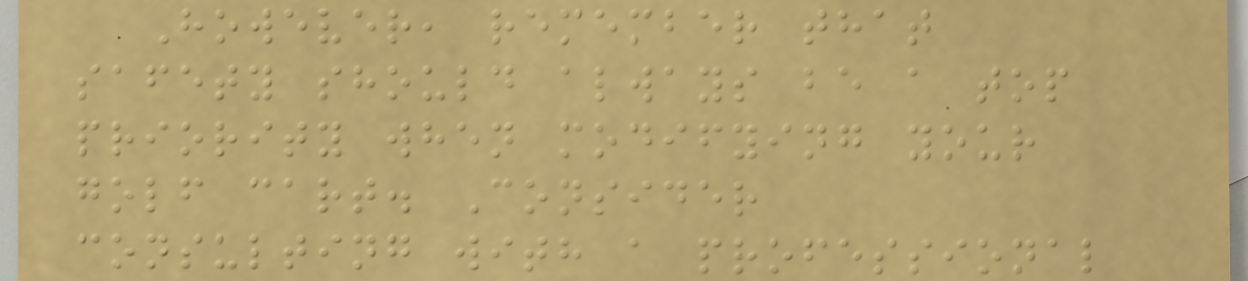However, remember that
safety should always be a top
priority when modifying your
golf cart. Consider
consulting with a professional
